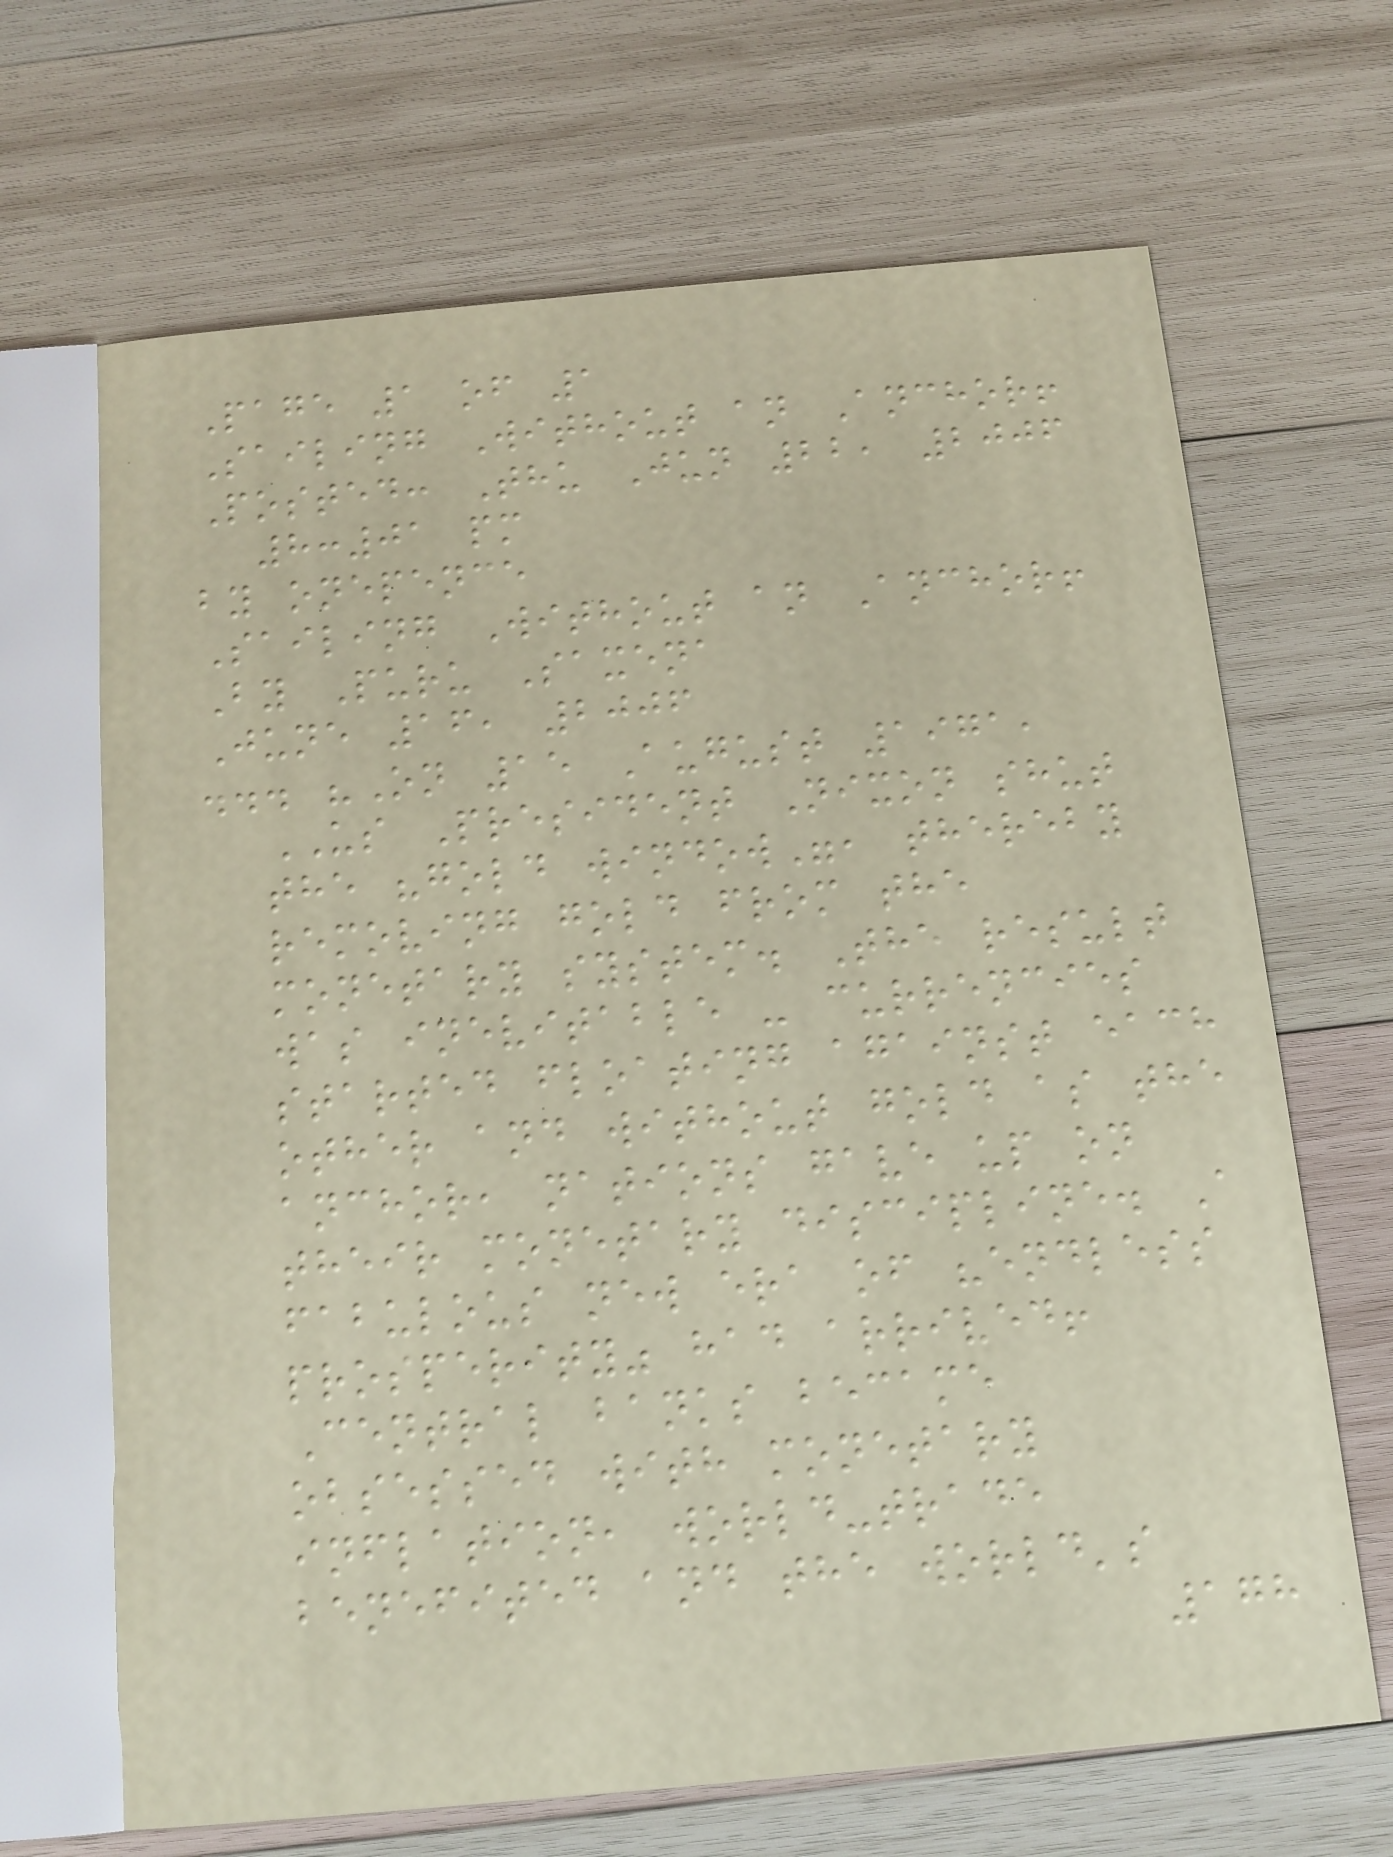Page 1 of 1
Sailing Without an Anchor!
Posted: Thu Jun 22, 2006
8:01 pm
by onepence
Sailing Without an Anchor!
By Puru Saxena
June 16, 2006
... "On 15 August 1971,
US President Nixon shut
the "gold window", thereby
removing gold from the
monetary system. The result
was inevitable - currencies
started floating against each
other and without gold as the
anchor, nations gave up on
their monetary discipline. A
fabulous new era of "endless
prosperity" had arrived!
Central banks became
obsessed with monetary
inflation, world-trade
benefited and the world's
178
